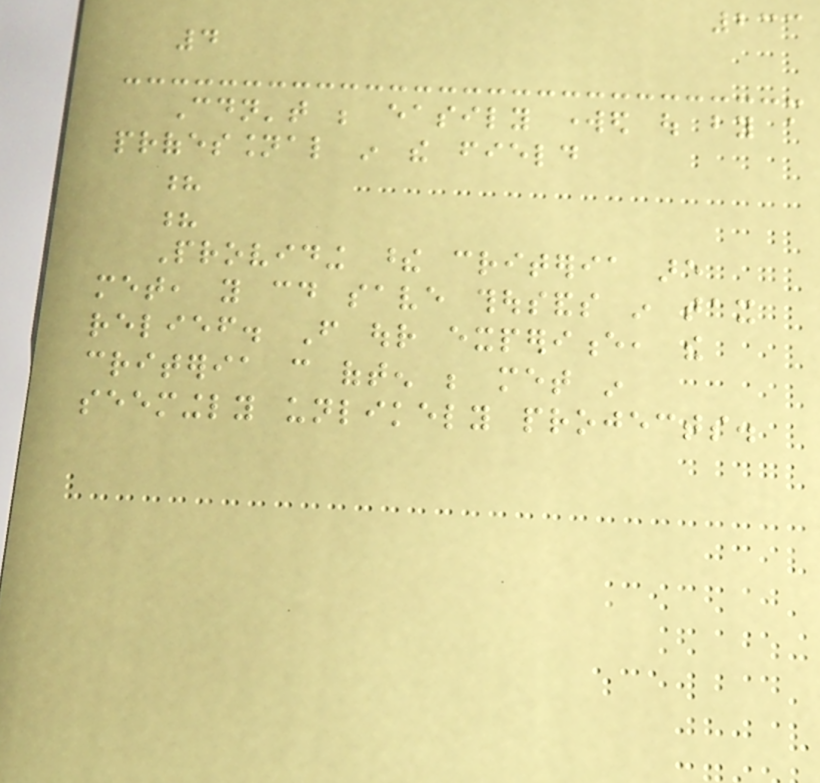233
4
Couldn't be easily worked out by a
professional in the field
?
?
Providing these criteria are
met, you could save thousands in tax
relief. From our experience, the
criteria can often be met in
seemingly unlikely projects.
